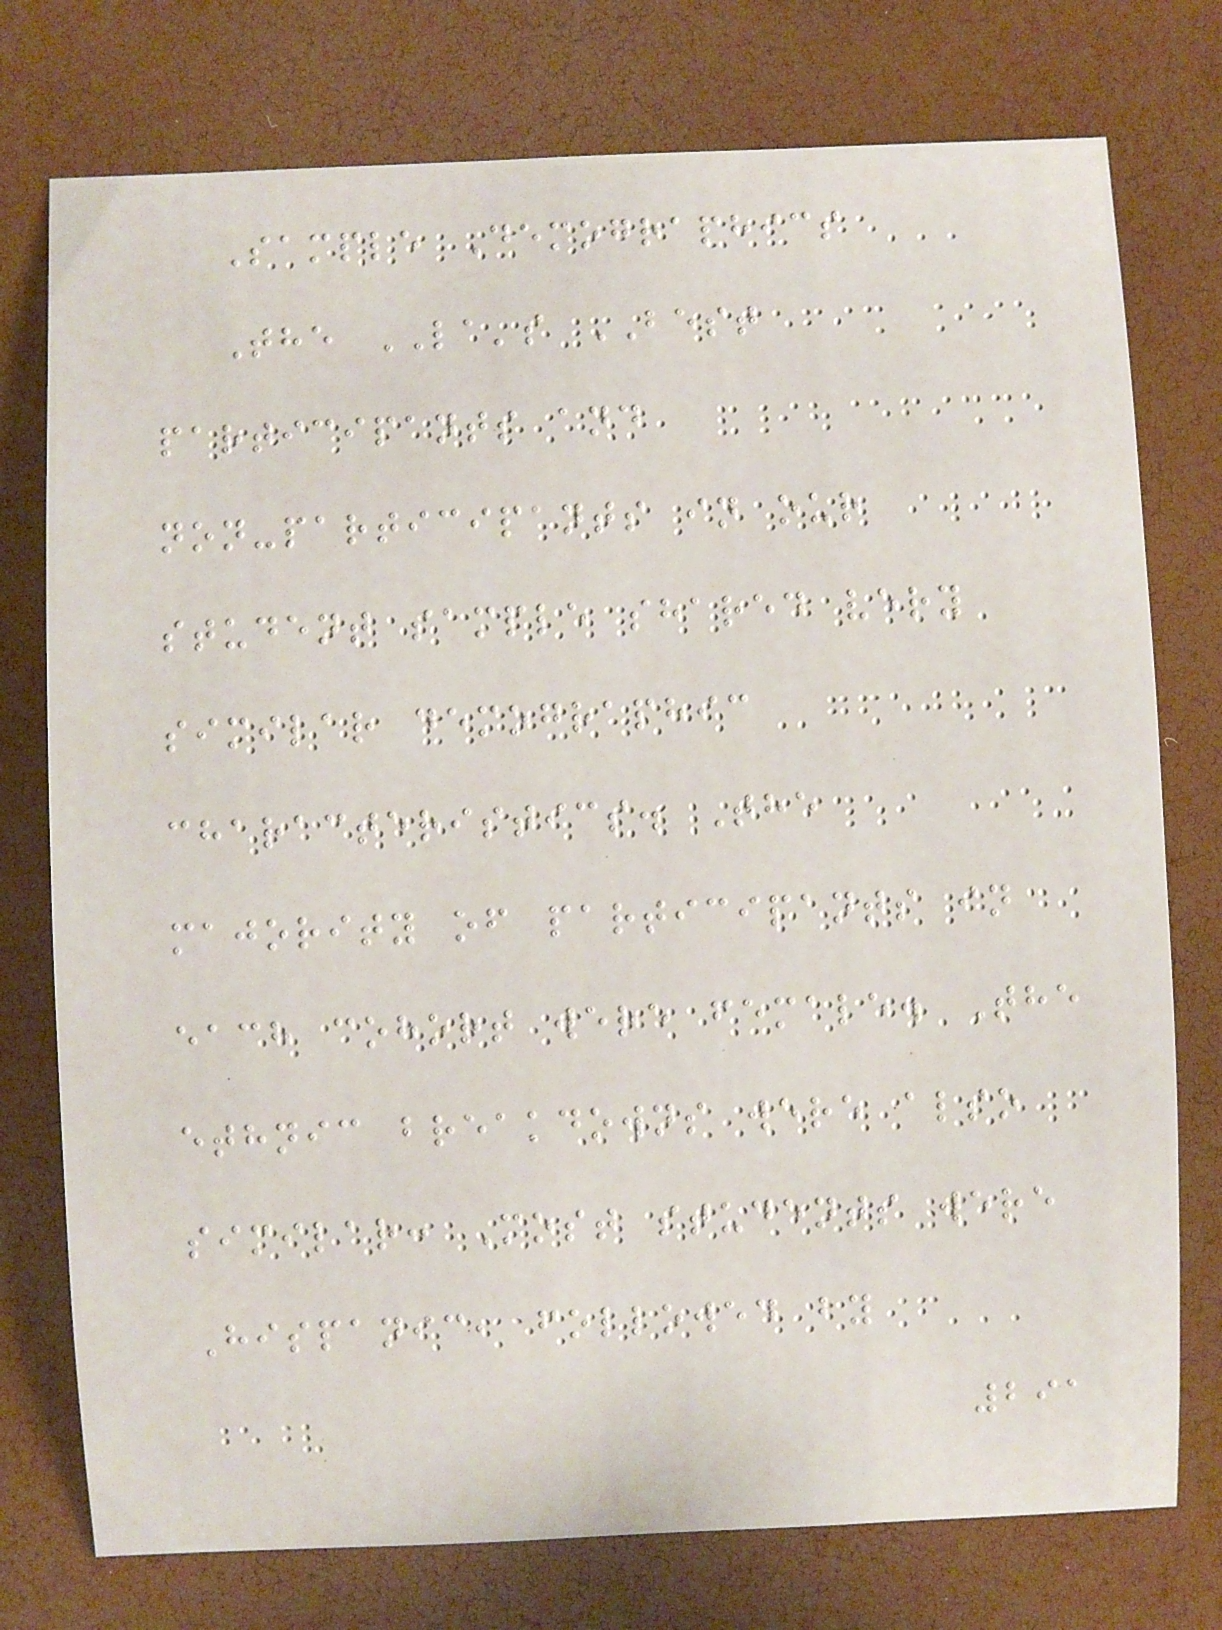Sample Demographics
The LA's BEST
participants and
non-participants in our
student sample shared very
similar demographic
characteristics. The
majority of participants in
each cohort were female. The
ethnic breakdowns were also
similar: Most students were
Hispanic, followed by
291
